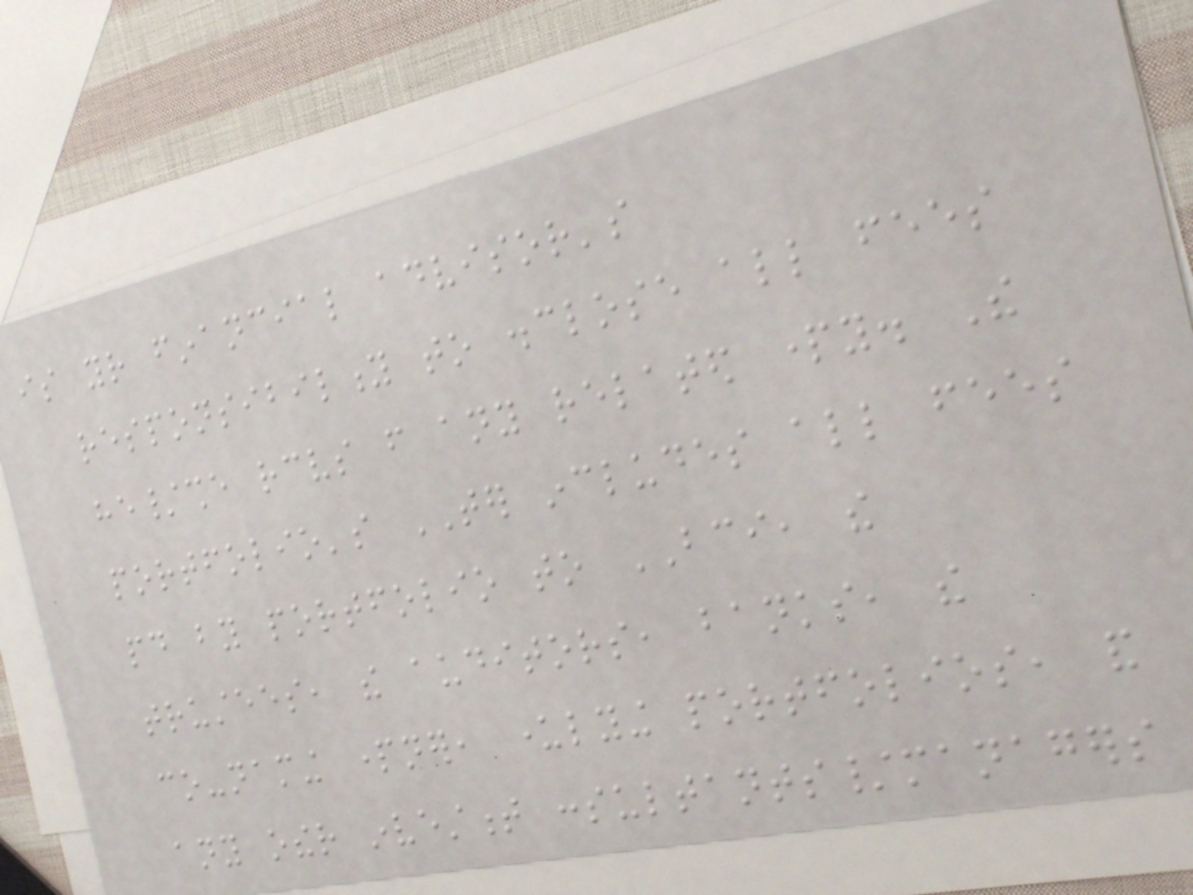is your financial advisor's
responsibility to disclose all fees
he/she receives from any related party. The
portfolio's TER includes all fees
paid by portfolio to BCI, the
trustees, the auditors, banks, the
co-naming partner, underlying portfolios, and
any other investment consultants/managers
